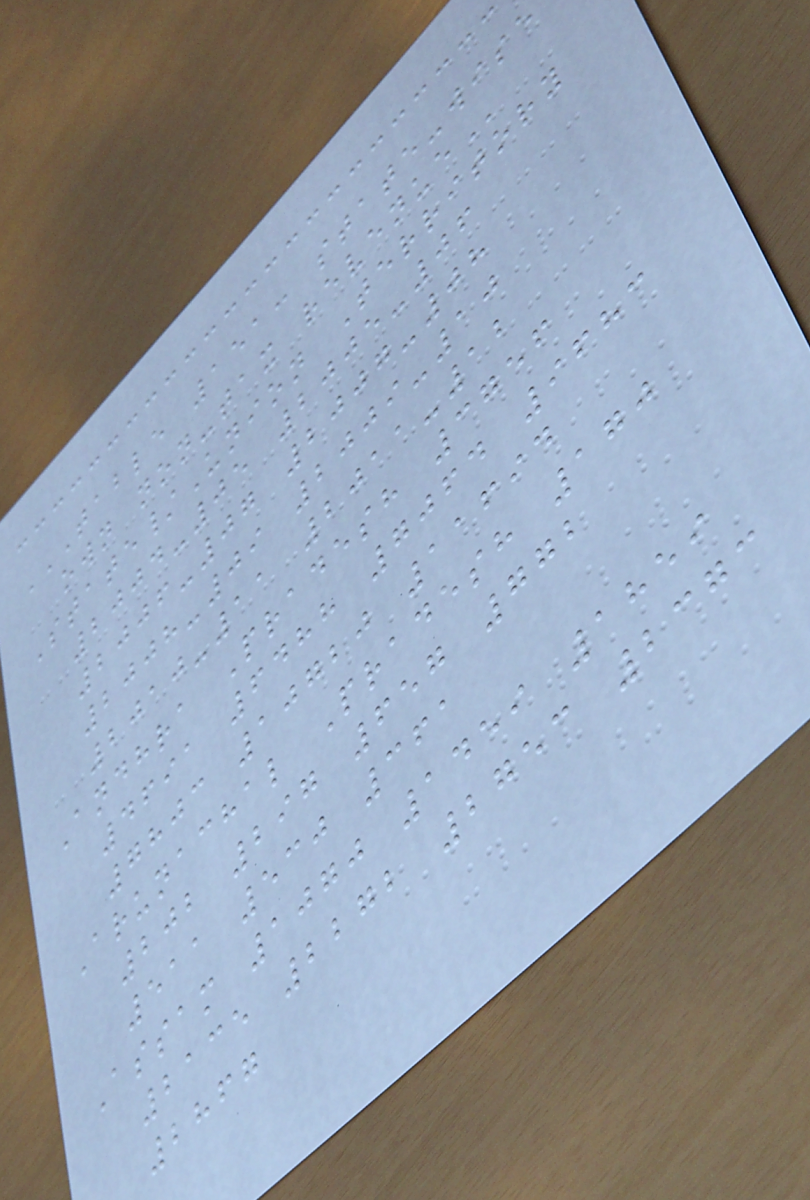TABLE 151: STATE-WISE
OWN NON-TAX REVENUE
State/Union Territory
2004-05 2005-06
2006-07 2007-08
2008-09 2009-10
2010-11 2011-12
Andhra Pradesh 3756
4691 6488 7064 9683
7803 10720 11694
Arunachal Pradesh 170
202 297 657 772
511 530 361
Assam 1070 1459 1859
2135 2272 2753 2373
2867
